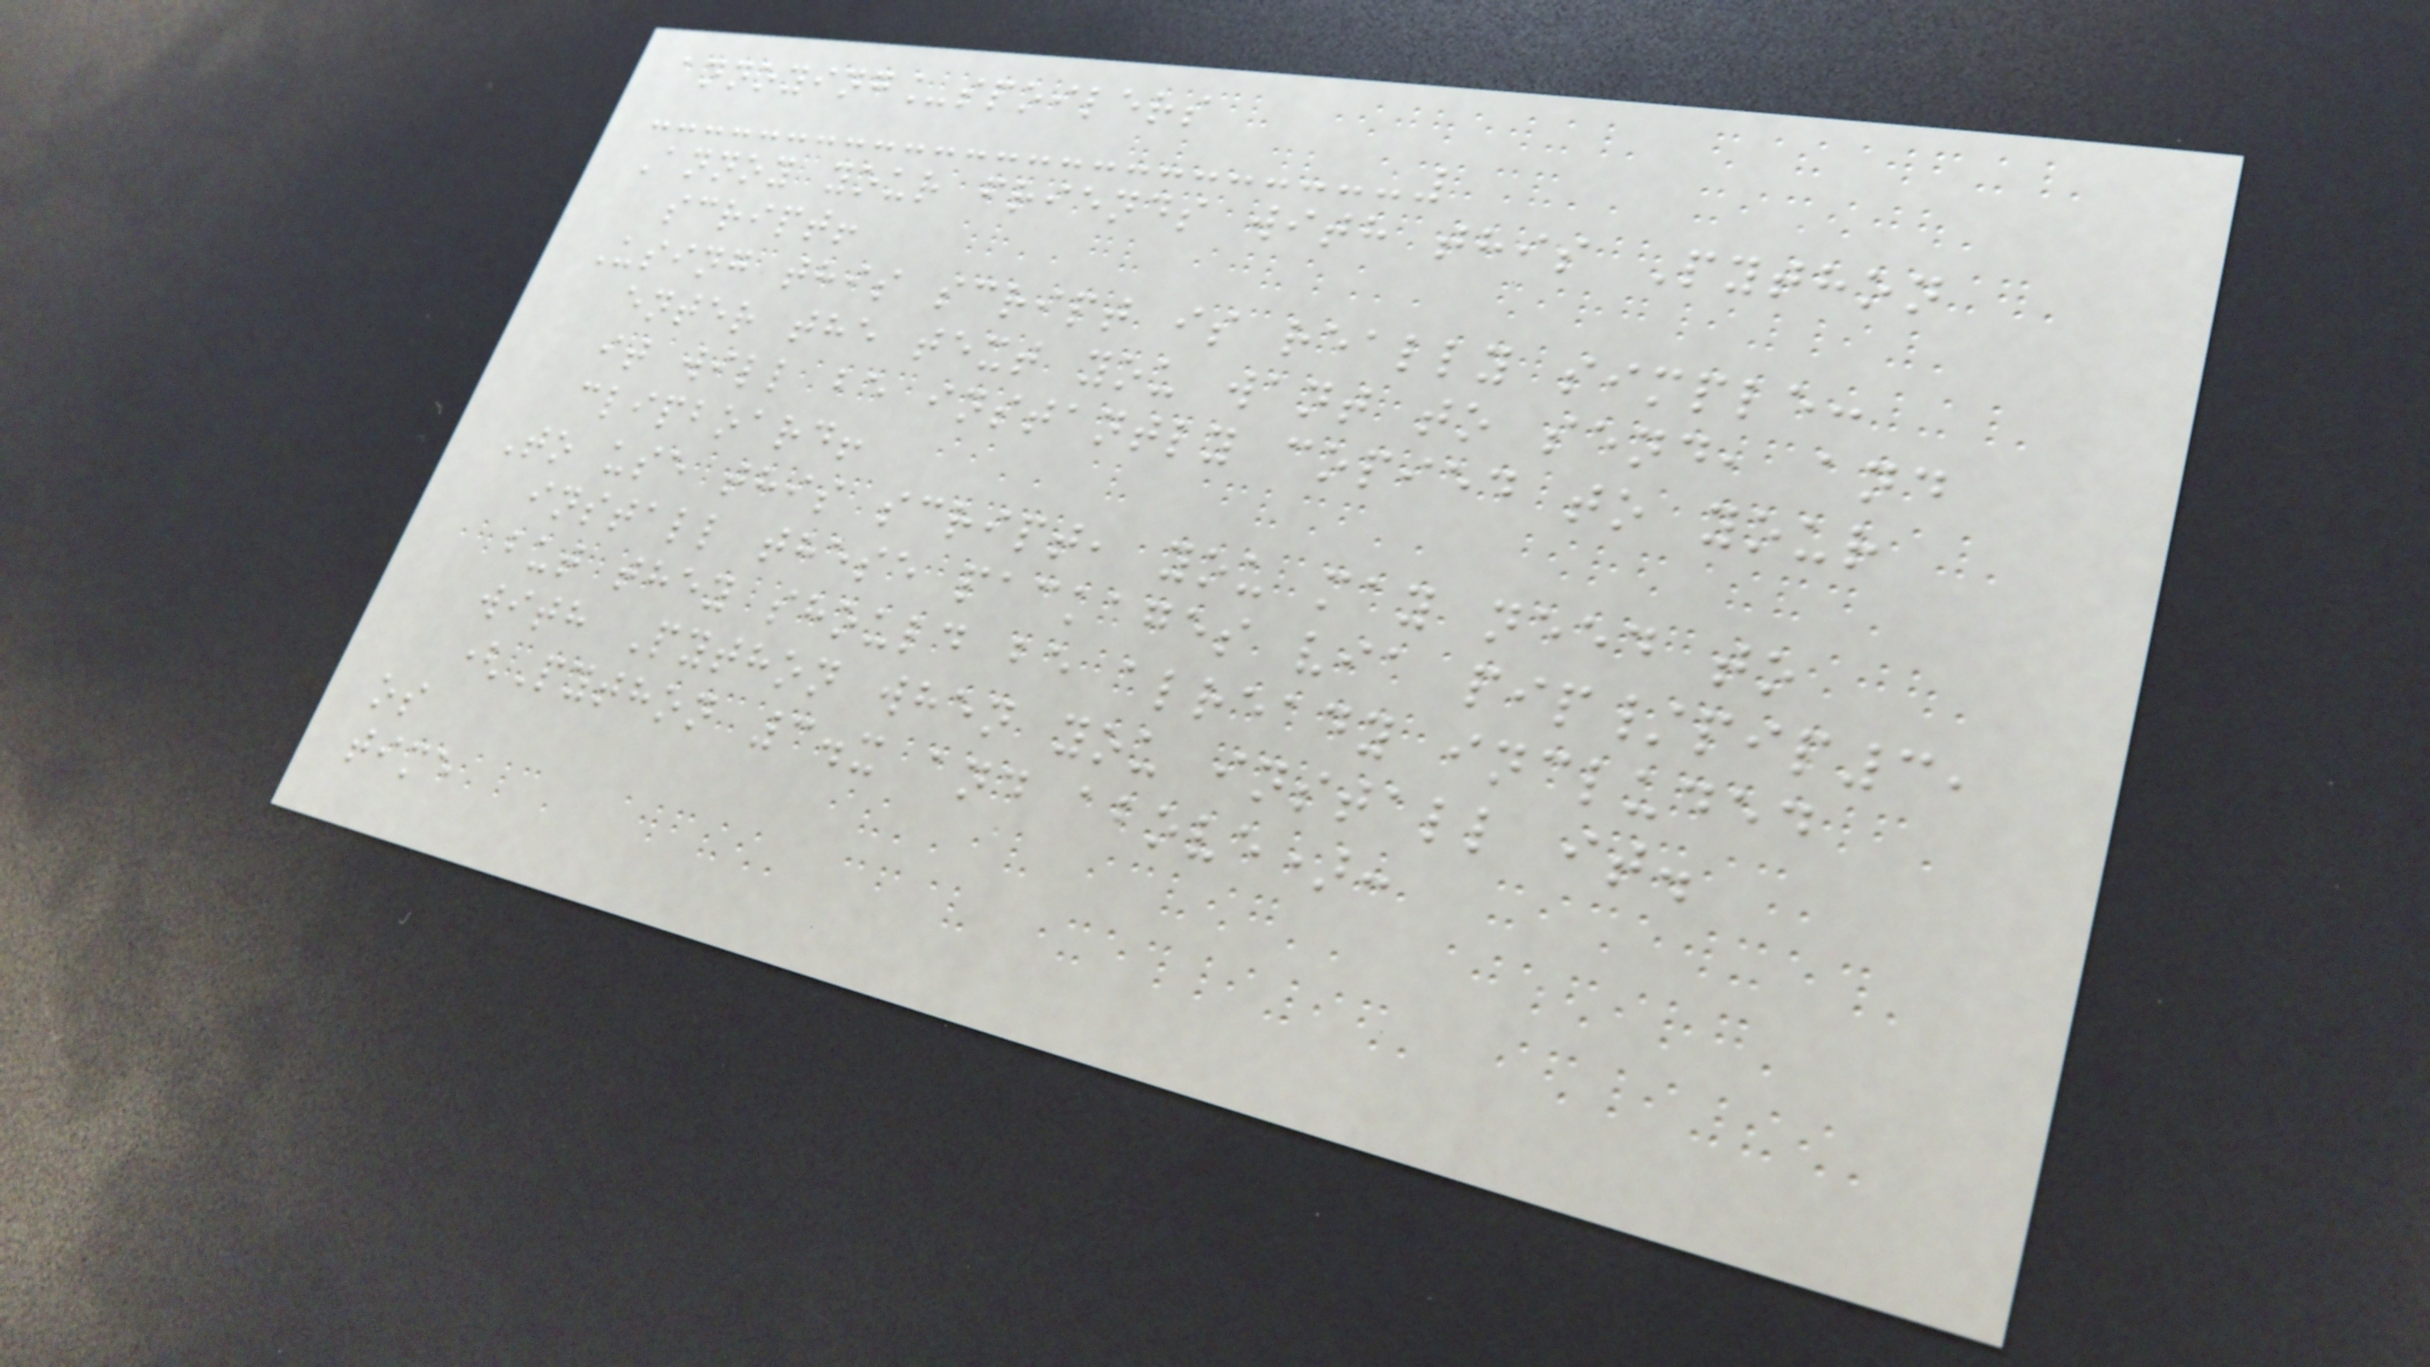annoying_spoilers
Annoy your friends with this Python
script!
Using this script is really simple:
enter the text you want to send, and
it will be instantly copied to your
clipboard!
To use this script, you may need to
install these packages via pip/pip3,
but they should be already included
with Python when you install it.
(Python 3.x and above):
os
time
